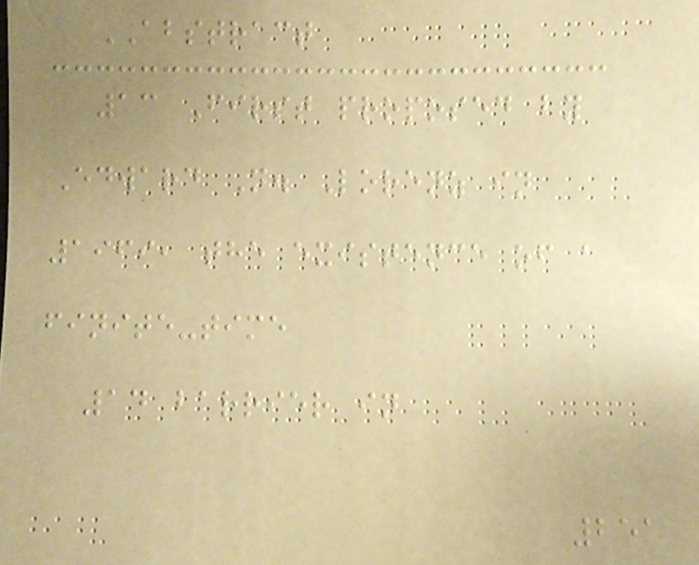ABSTRACT
13 First proposed by
Edward N. Lorenz in
1969, the existence of a
finite-time
14 barrier in
251
